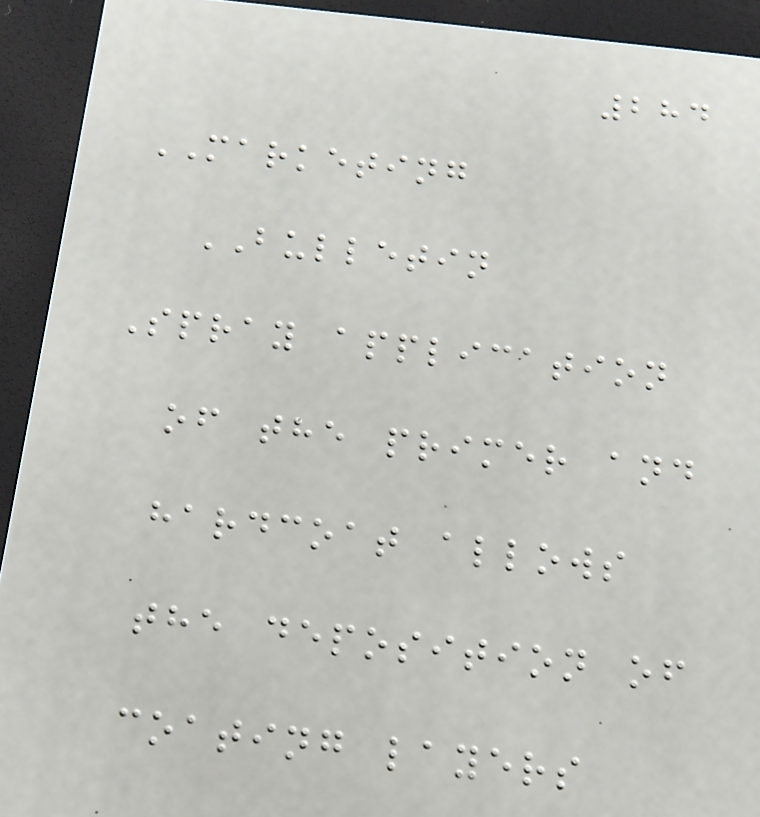284
MARKETING
BULLETIN
Spray application
of the primer and
hardcoat allows
the deposition of
coating layers
